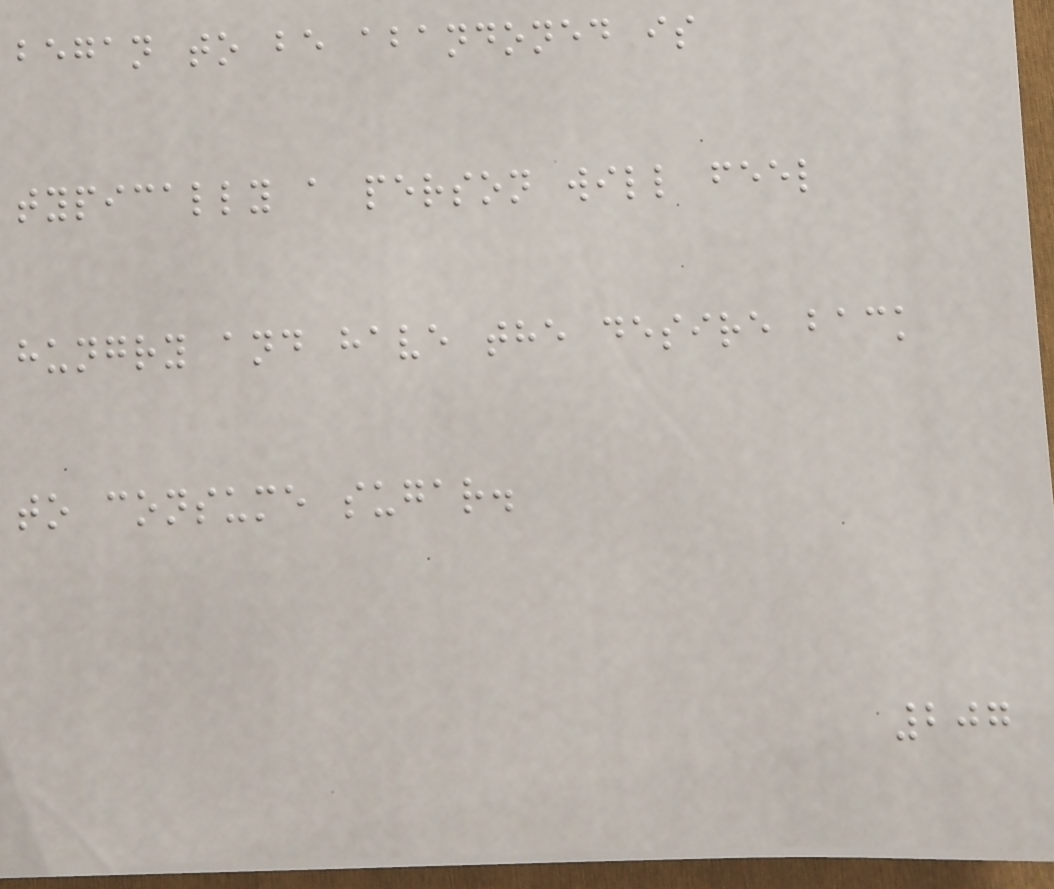began to be abandoned is
typically a person will feel
hungry and have the desire back
to consume sugar.
207
